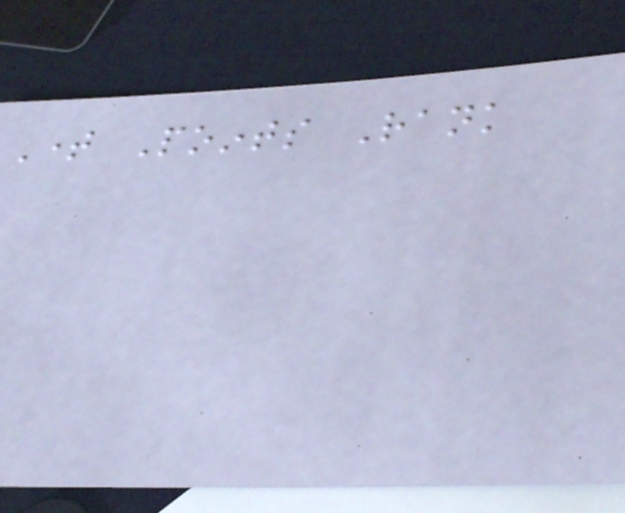Time Points Rank
